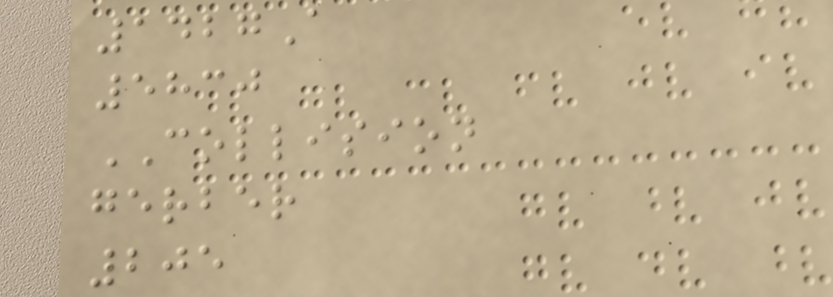1427A
5830
COLLISION
gerber
205
